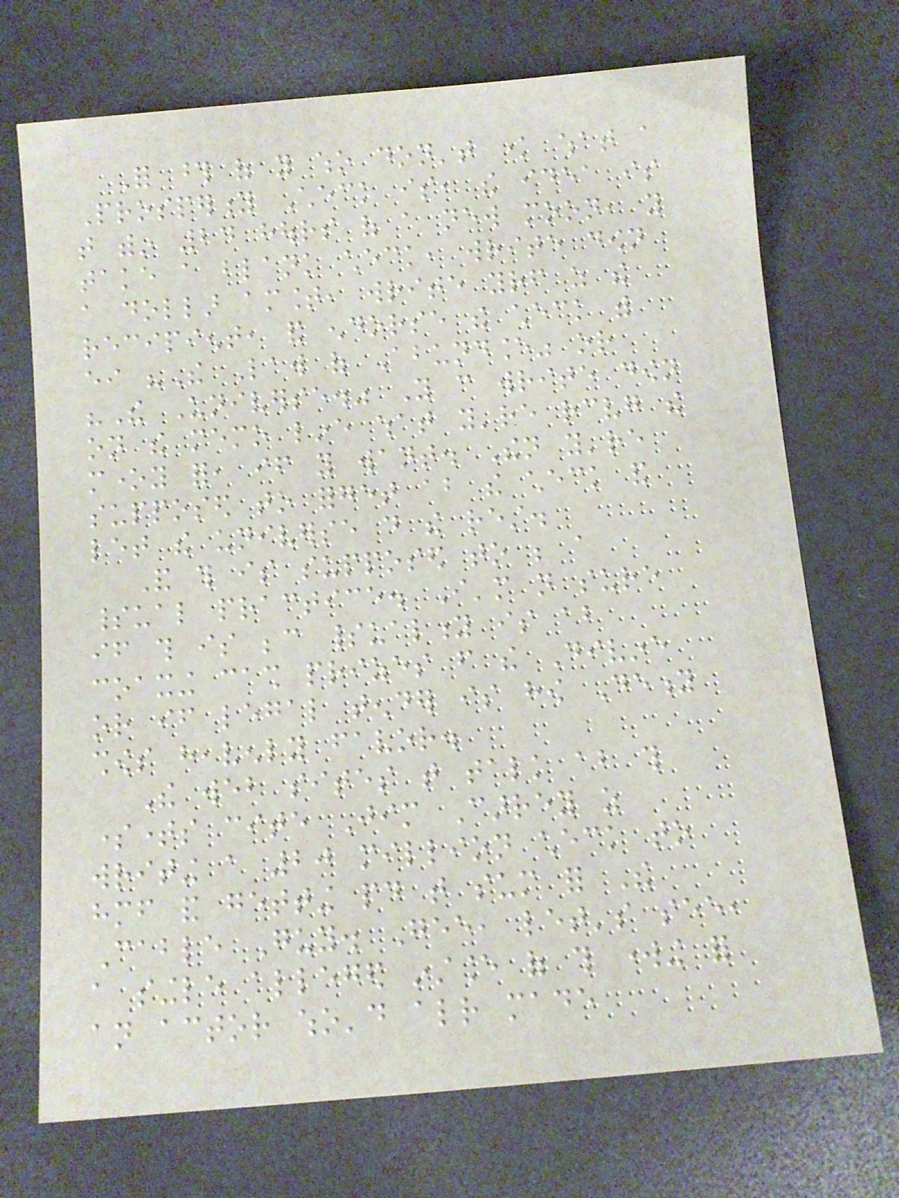For those of you who don't know what a
Prosperity Check is, the idea is
that within 24 hours of a new moon, you
take a blank check, write down
a dollar amount, write yourself as the
recipient, and endorse the check with
either "The Law of Abundance" or
"The Universe." You can write down
on the memo line what you're receiving the
money for, if you want. Then you're
supposed to forget about the check and
let the universe do the rest.
And this is supposed to be a
spiritual practice. I'm not sure
if this is because spirituality is about
coaxing cash prizes from the Divine
or if legal tender is how Deity
shows heavenly favor.
The web sites that talk about this
sometimes cite Jim Carrey as
writing a 20 million check to
himself and getting paid that sum for The
Cable Guy. Gee, let's see,
a single alleged instance of this working for
an actor who'd already made
